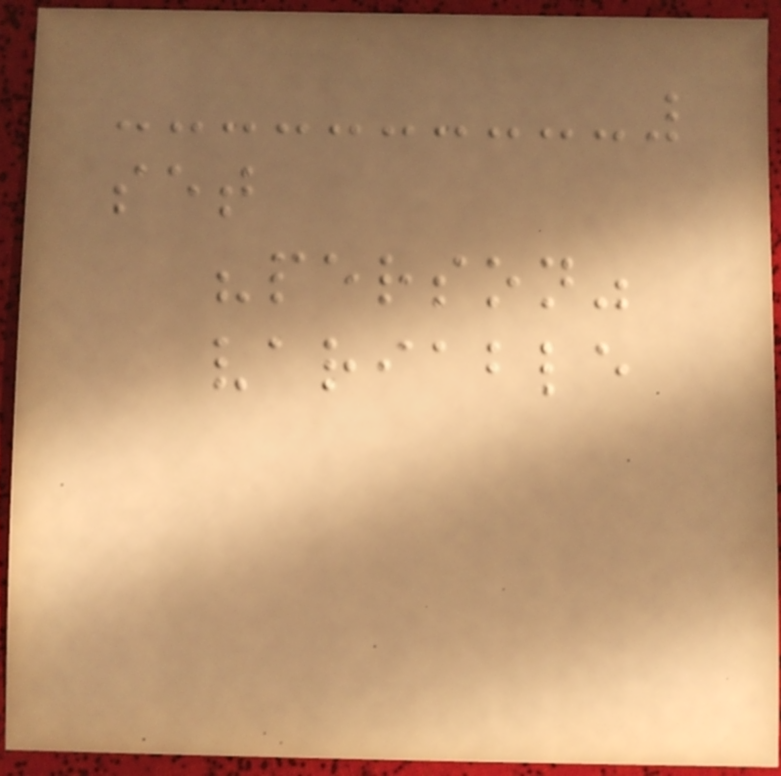set
"person"
variable
